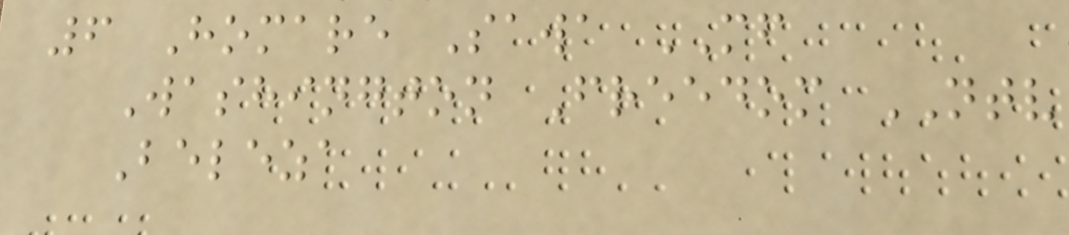6 Homare Sawa MF
Washington Freedom NTV
Beleza
